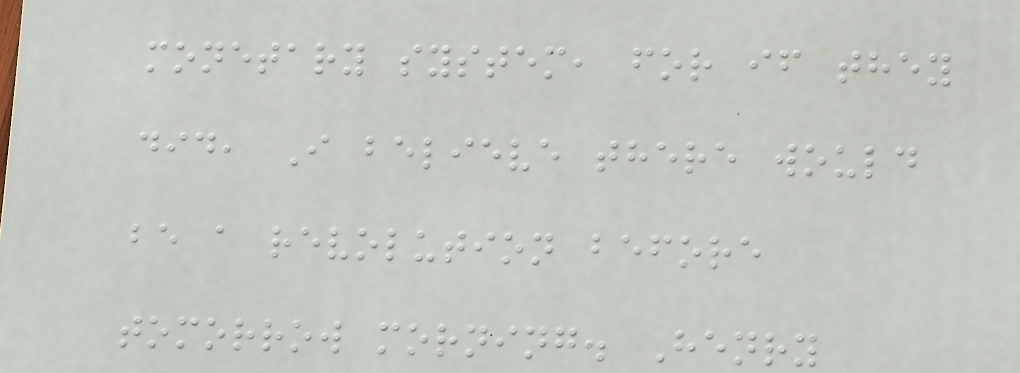monetary system, for if they
did, I believe there would
be a revolution before
tomorrow morning. Henry
